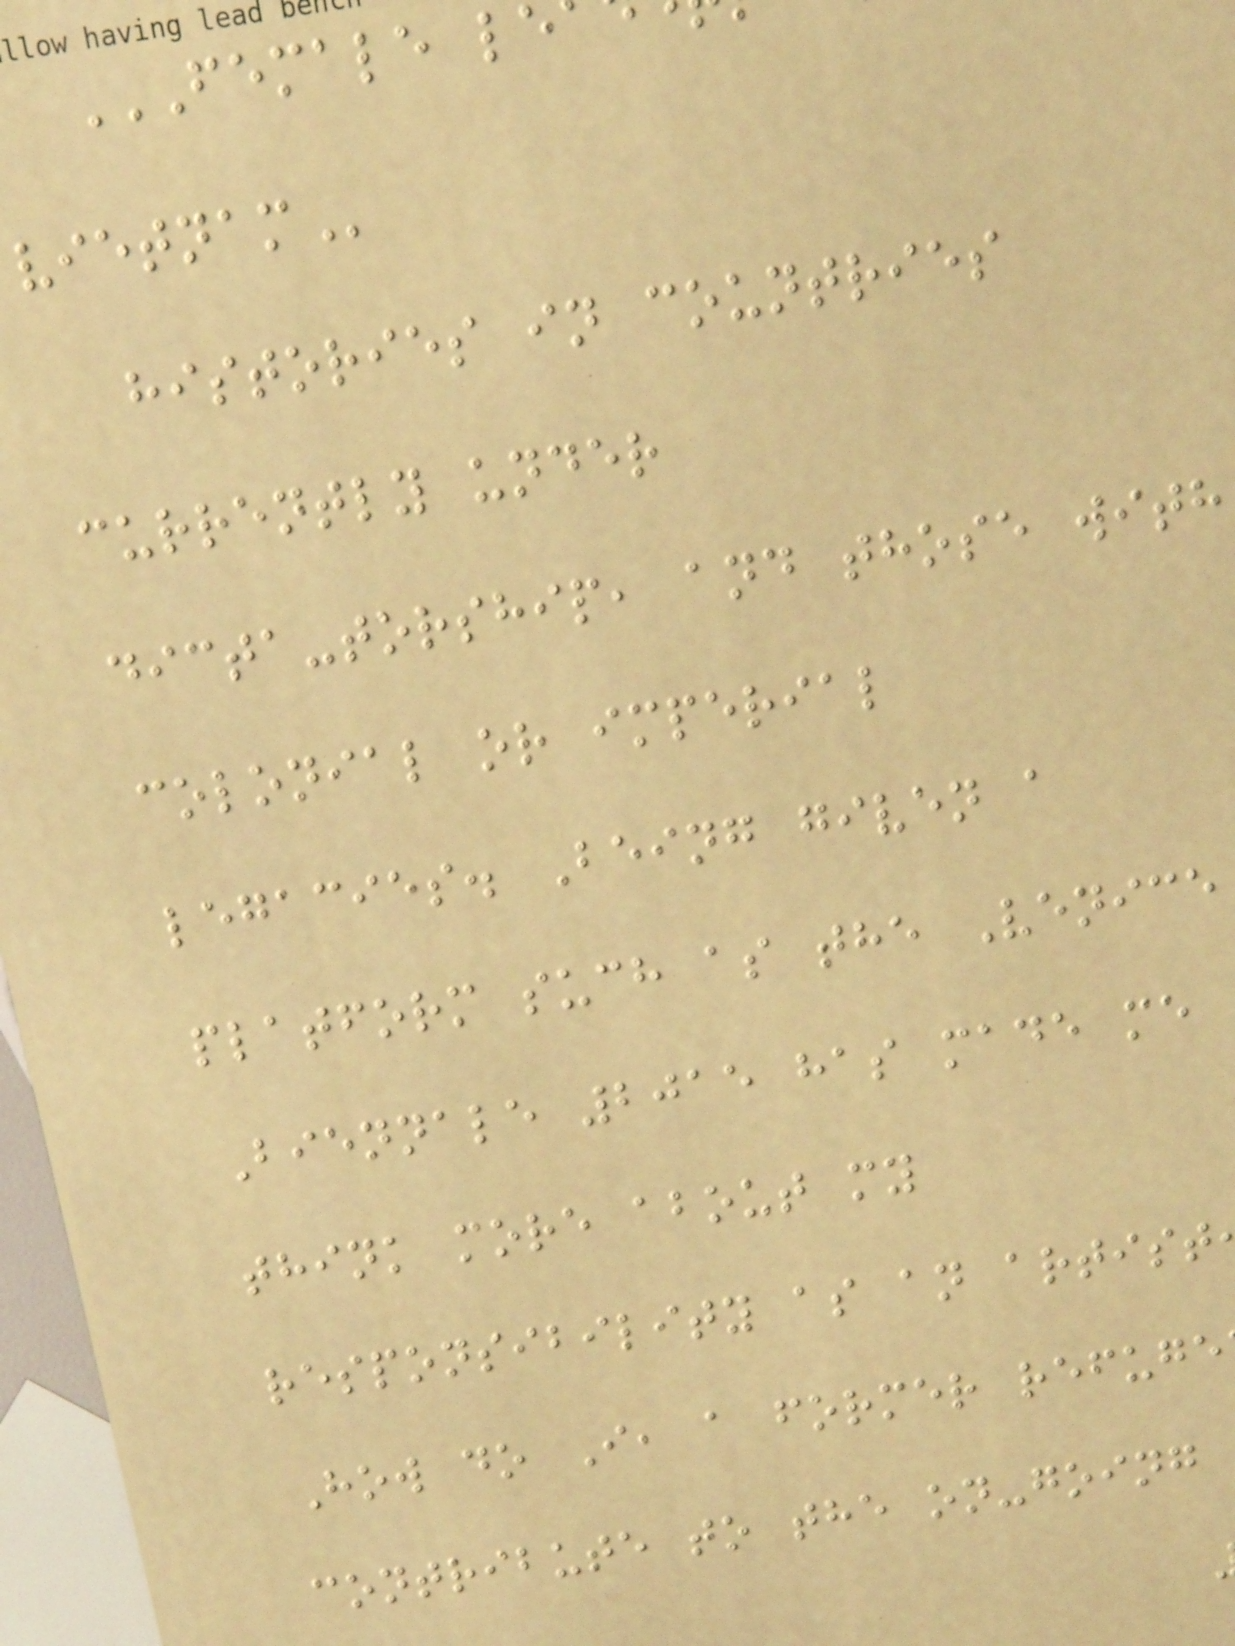histories in countries
currently under
dicta-torship, and those with
colonial or imperial
legacies. Being given a
platform such as the Venice
Biennale 2015 has made me
think more about my
responsibility as an artist
How do I, a former refuge
contribute to the on-going
